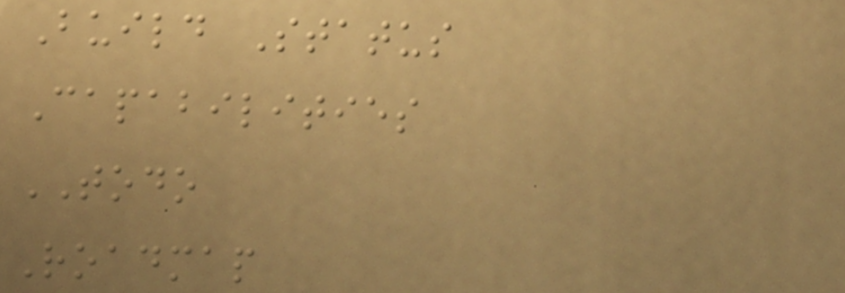Build Status
Capabilities
TODO
Roadmap
